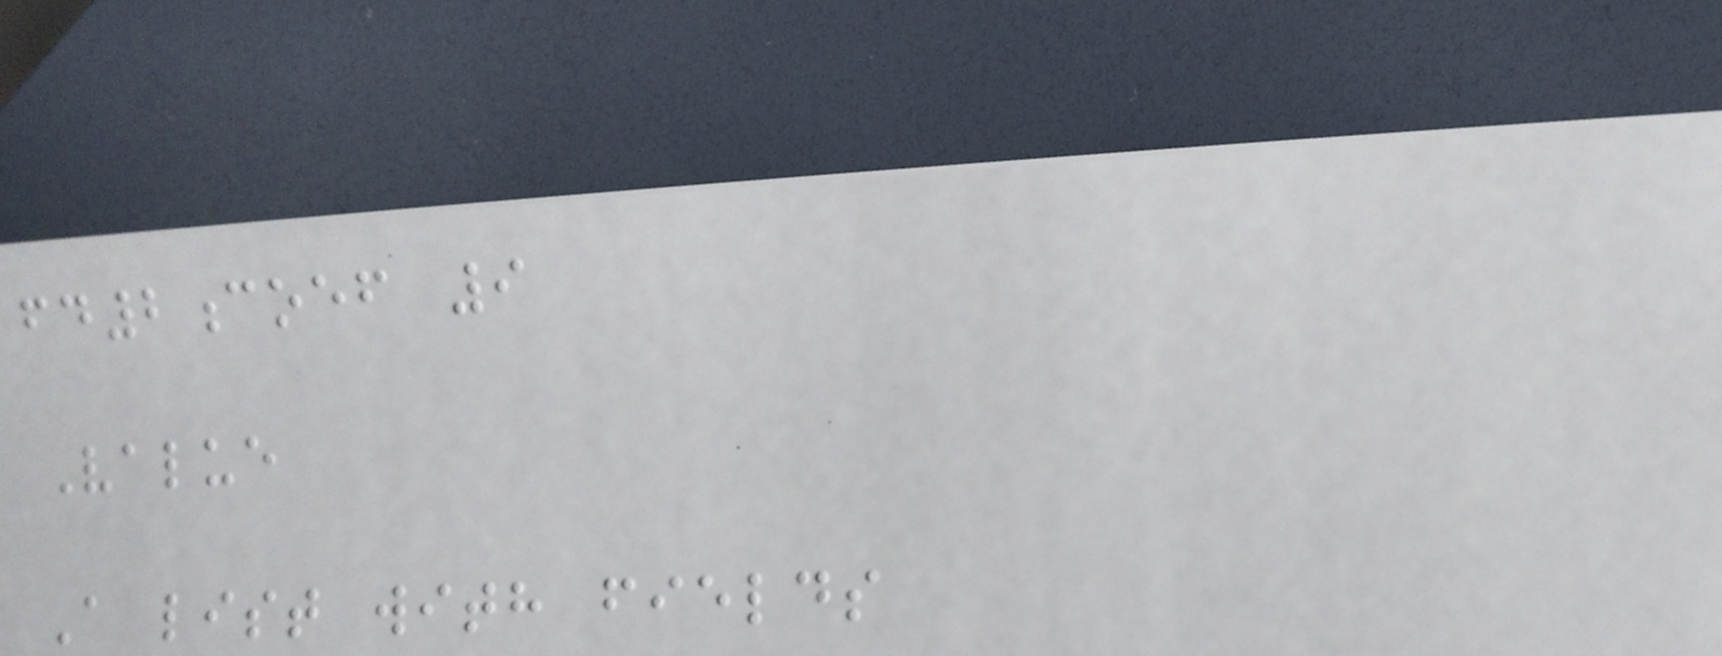fd2coef 9
Value
A list with fields
